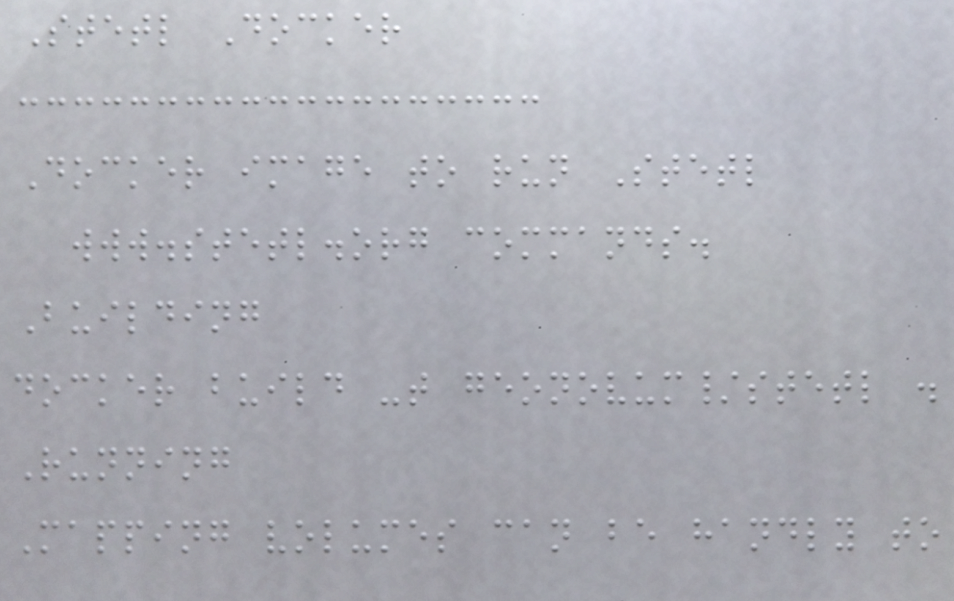Stetl Docker
Docker image to run Stetl
www.stetl.org commands.
Building
docker build -t geonovum/stetl .
Running
Mapping volumes can be handly to
